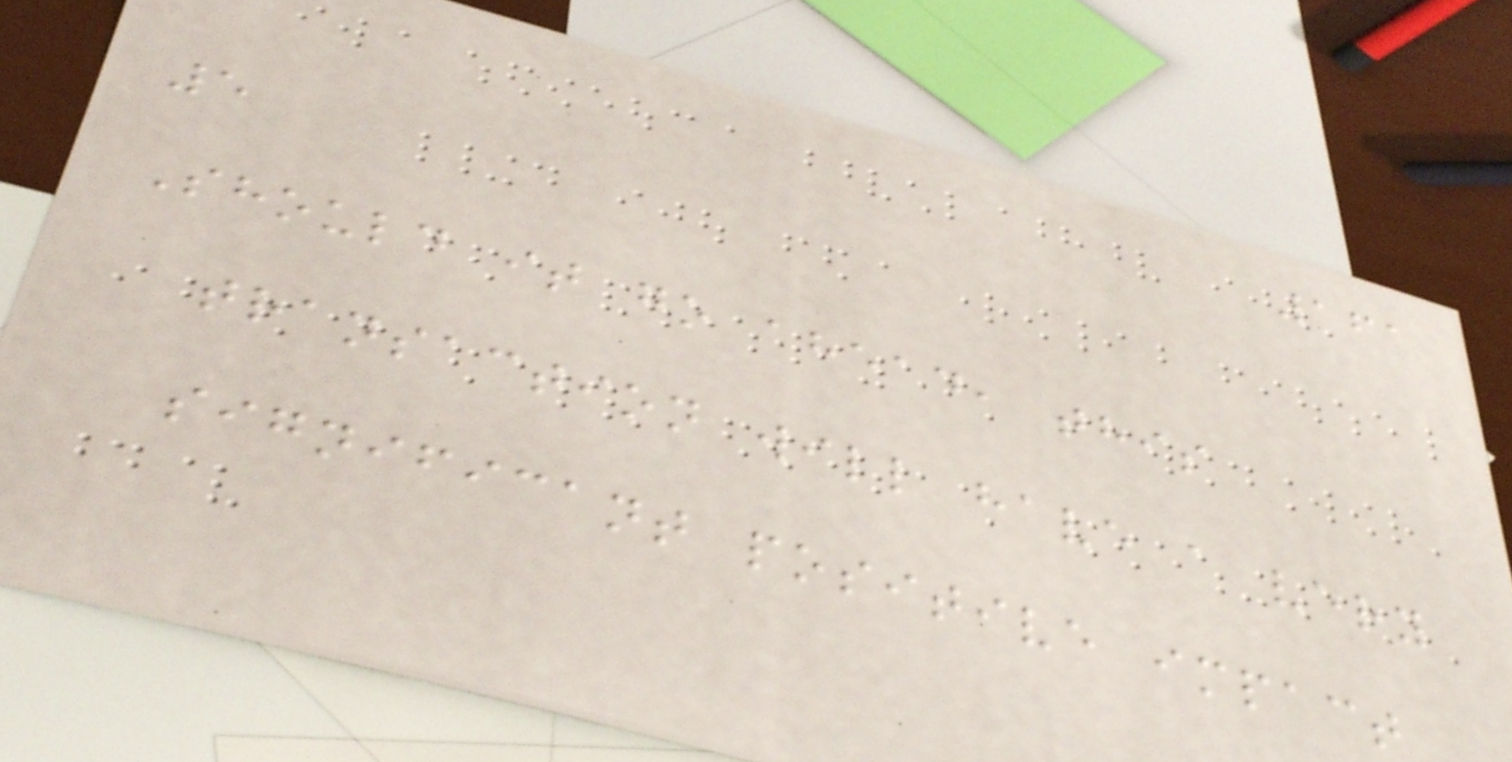161
5
Should it go ahead, this
transaction will have a very
significant positive impact
